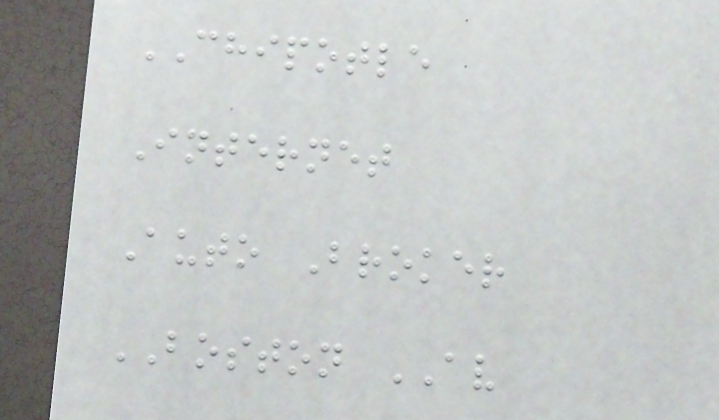CHIPOTLE
Internet
Auto Broker
BOSTON AV
